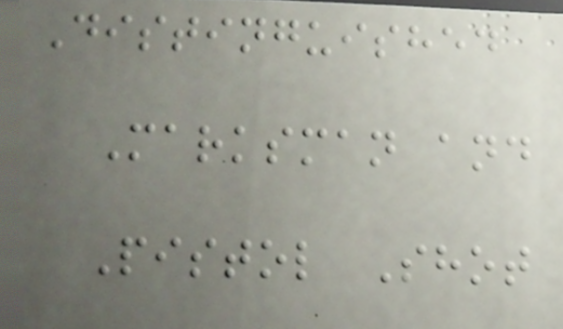Distinguished
Marksman and
Pistol Shot
